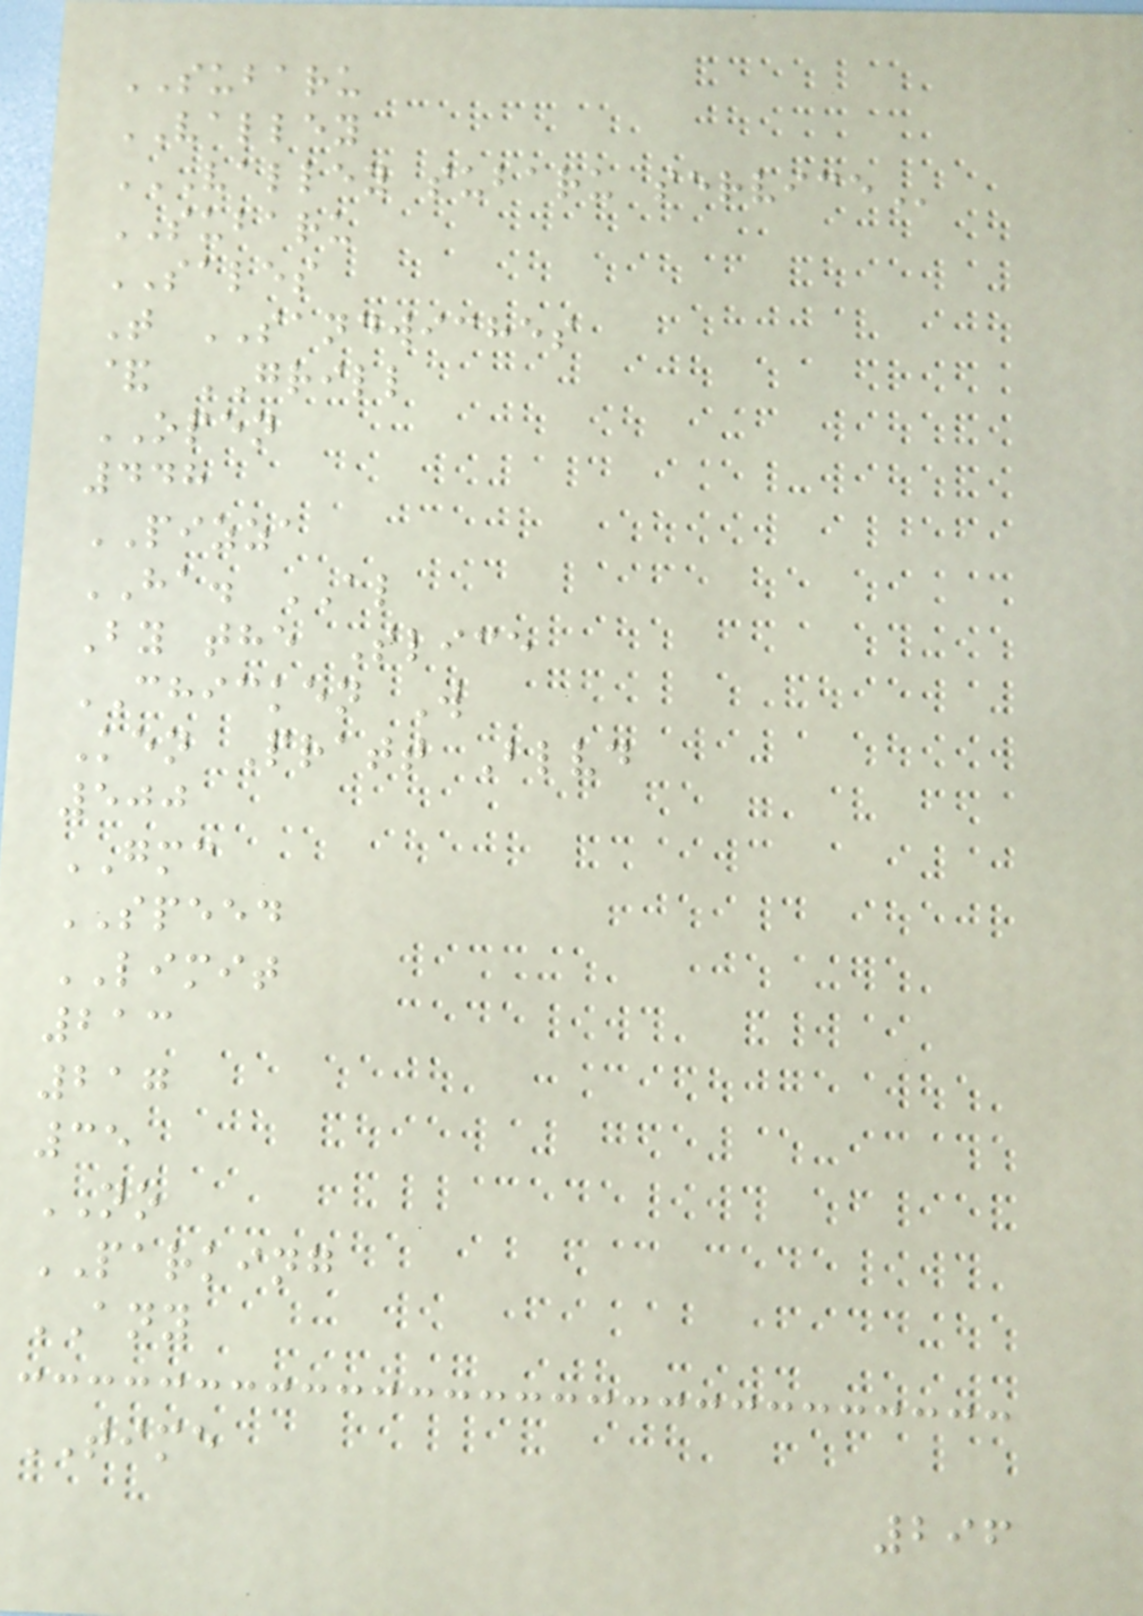SUBARU
VALLEY
VALLEY SUBARU SERVICE
SUBARU
SALES
T SANDWICHES
& GRILL
OPEN
448
PIZZA
HA. AL
By the Slice
CHICKEN W
Ken Pratt Blvd
500
GMC
SPEED
LIMIT
213
217
35
NO
PARKING
ANY
TIME
296
